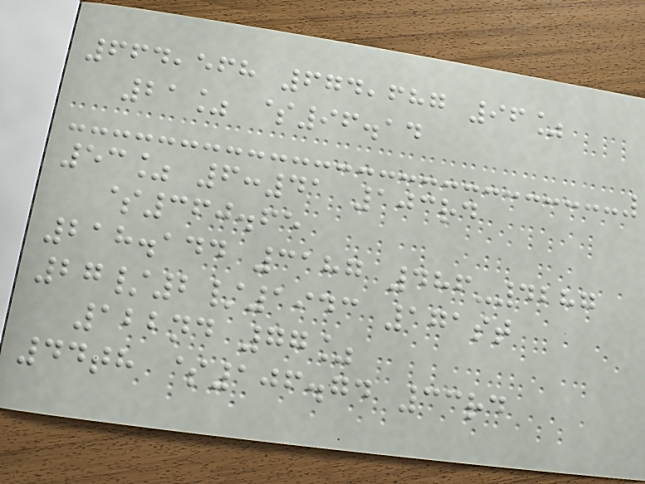664,568 674,687 96%
21% $96.14
53% 6:41 103rd
$360.65
218.144 3187 486-4287
27/2/1943 171st
122nd 77%
44th $106.74 33rd
